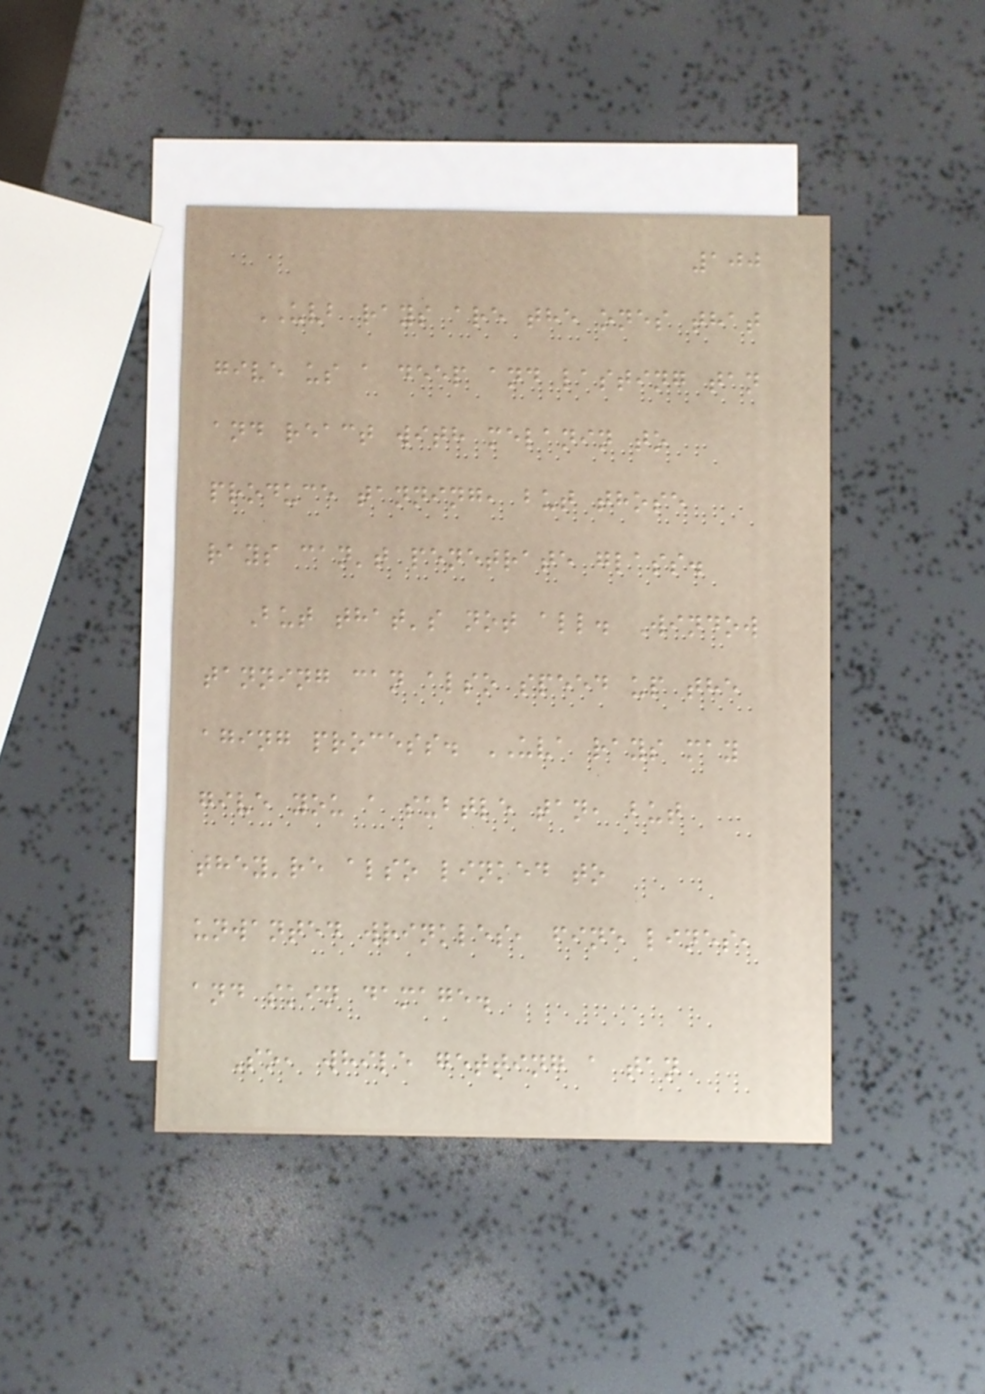100
UVB rays are the ones that
give us a deep and lasting tan
and react with melanin to
produce tanning, but those
rays can't penetrate glass.
But that's not all. Window
tanning can also speed up the
aging process. UVA rays may
give you a subtle tan, but
they're also linked to
unwanted wrinkles, fine lines,
and skin damage.
So, while getting a tan
